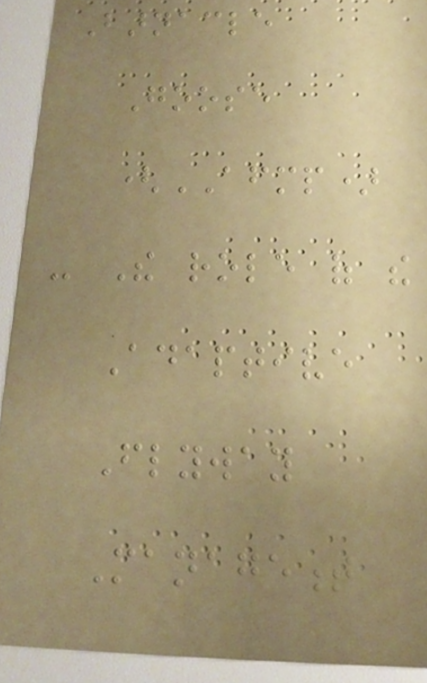Barnacle
Goose
(AFMP)
- The role of the
Adaptive
Flyway
Management
